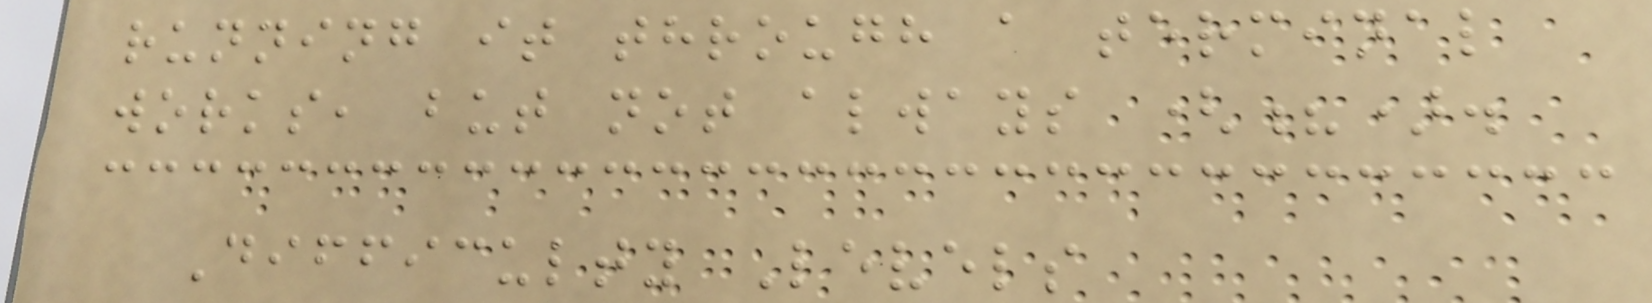running it through a terminal
works, but not always (?).
Difficulty Levels
